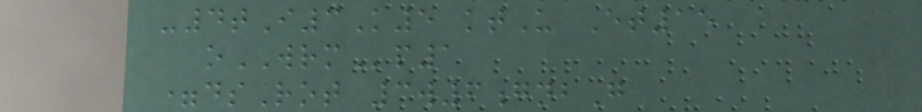-4tI3K5 ktU Et15
oWRMp1
=dsRot 3w6gnbG
